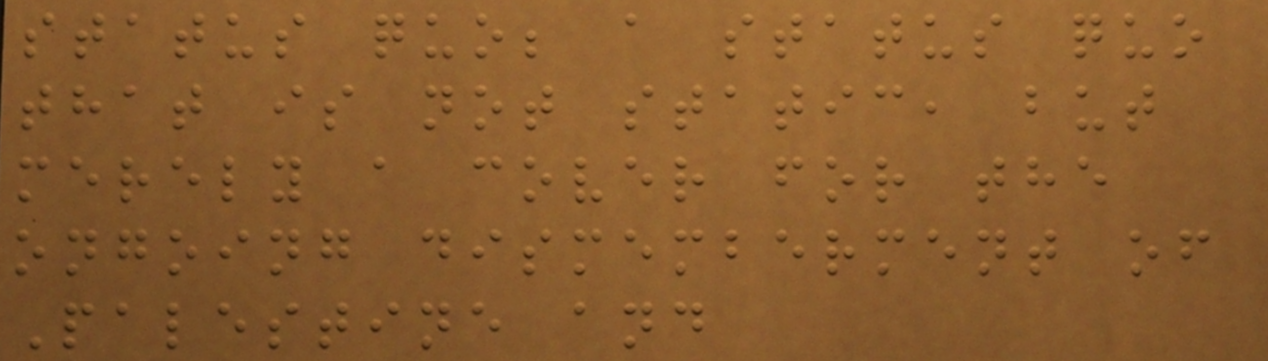status quo; a status quo
that is not static, but
merely a cover for the
ongoing dismemberment of
Palestine and
